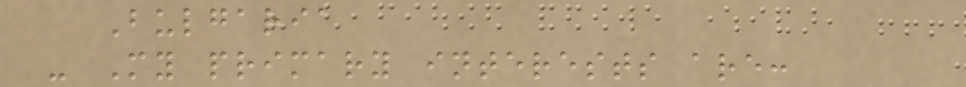Bulgaria
- My primary interests are:
